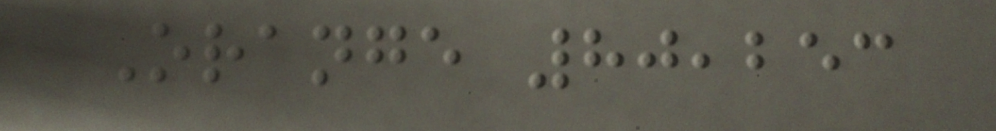Orange 80,253
